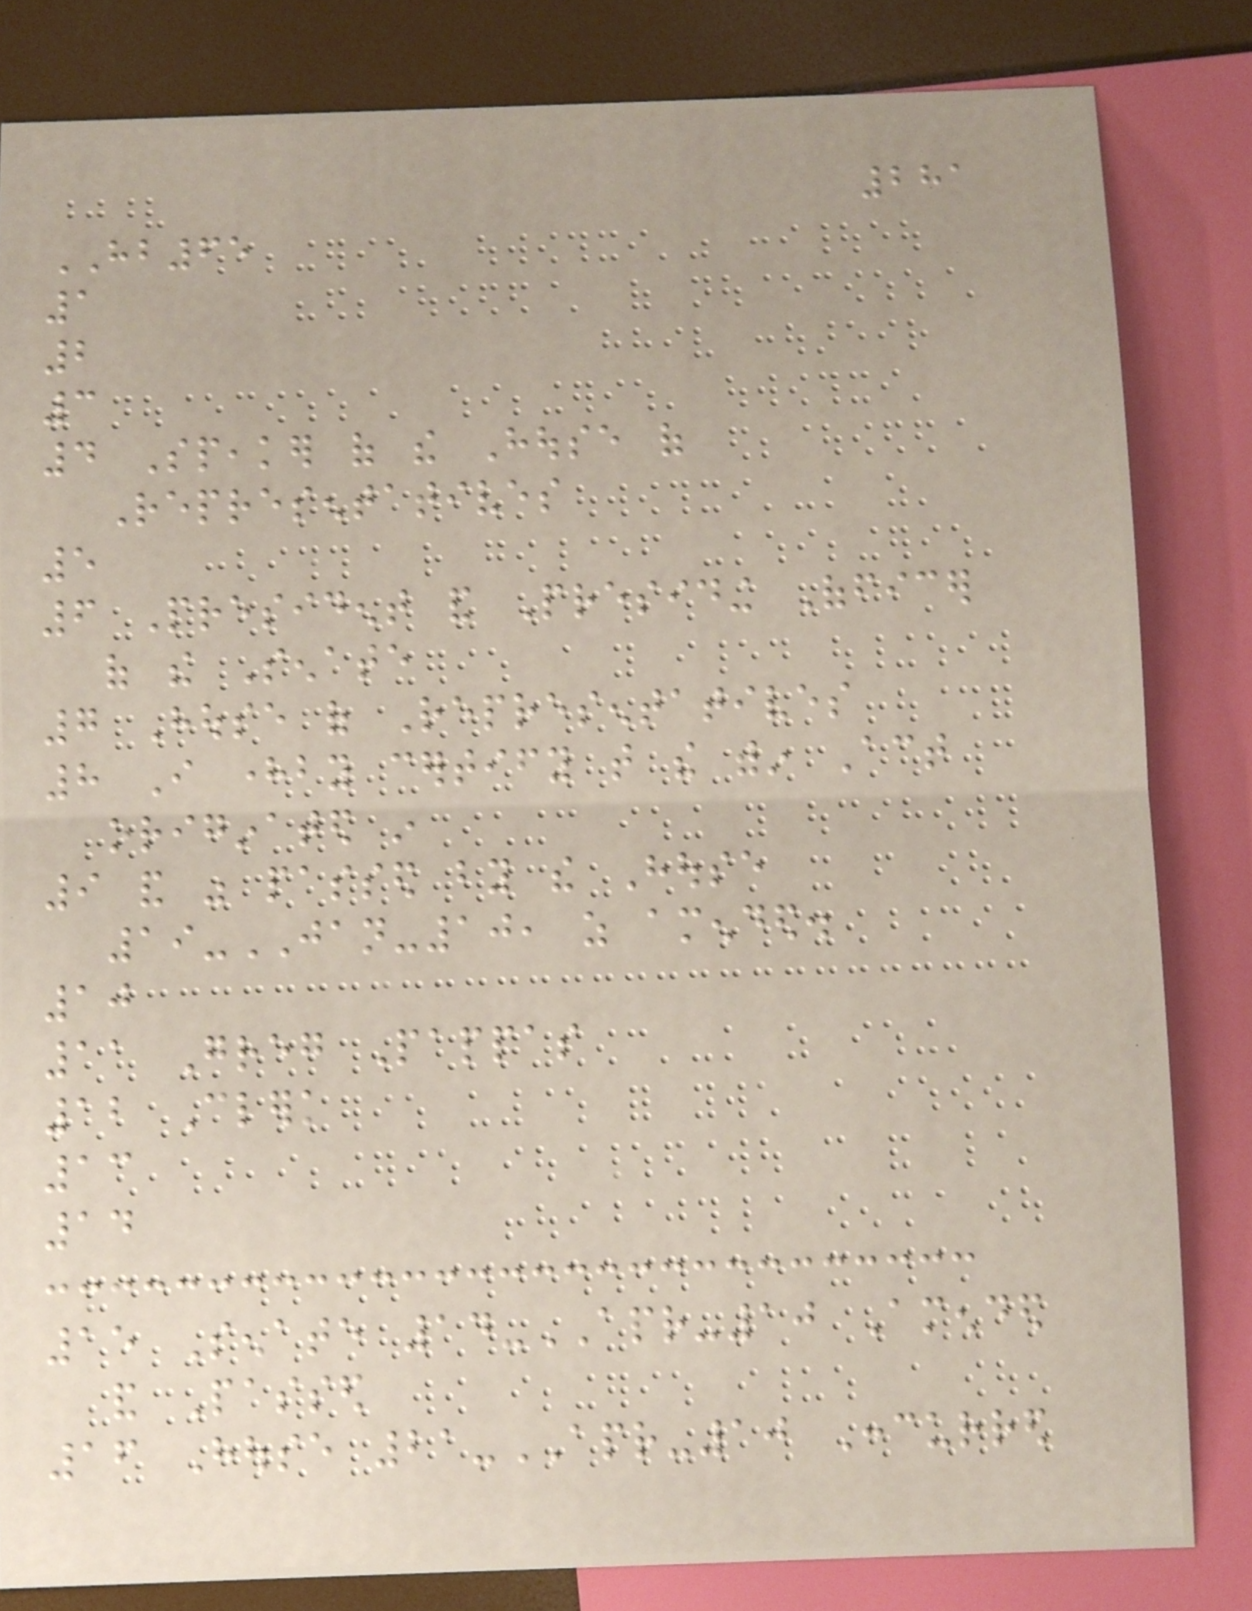281
HB65
1
2
3
4 Speaker of the House of
Representatives
5
6 President and Presiding Officer
of the Senate
7 House of Representatives
8 I hereby certify that the within Act
originated in
9 and was passed by the House
19-JAN-10, as amended.
10
11 Greg Pappas
12 Clerk
13
14
15 Senate 14-APR-10 Amended
and Passed
16 House 21-APR-10 Concurred
